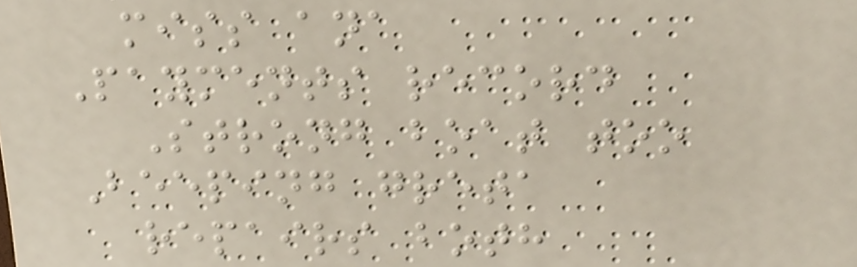miss ana
Payments record
Strong boat too
Beeping greta
repairs both
